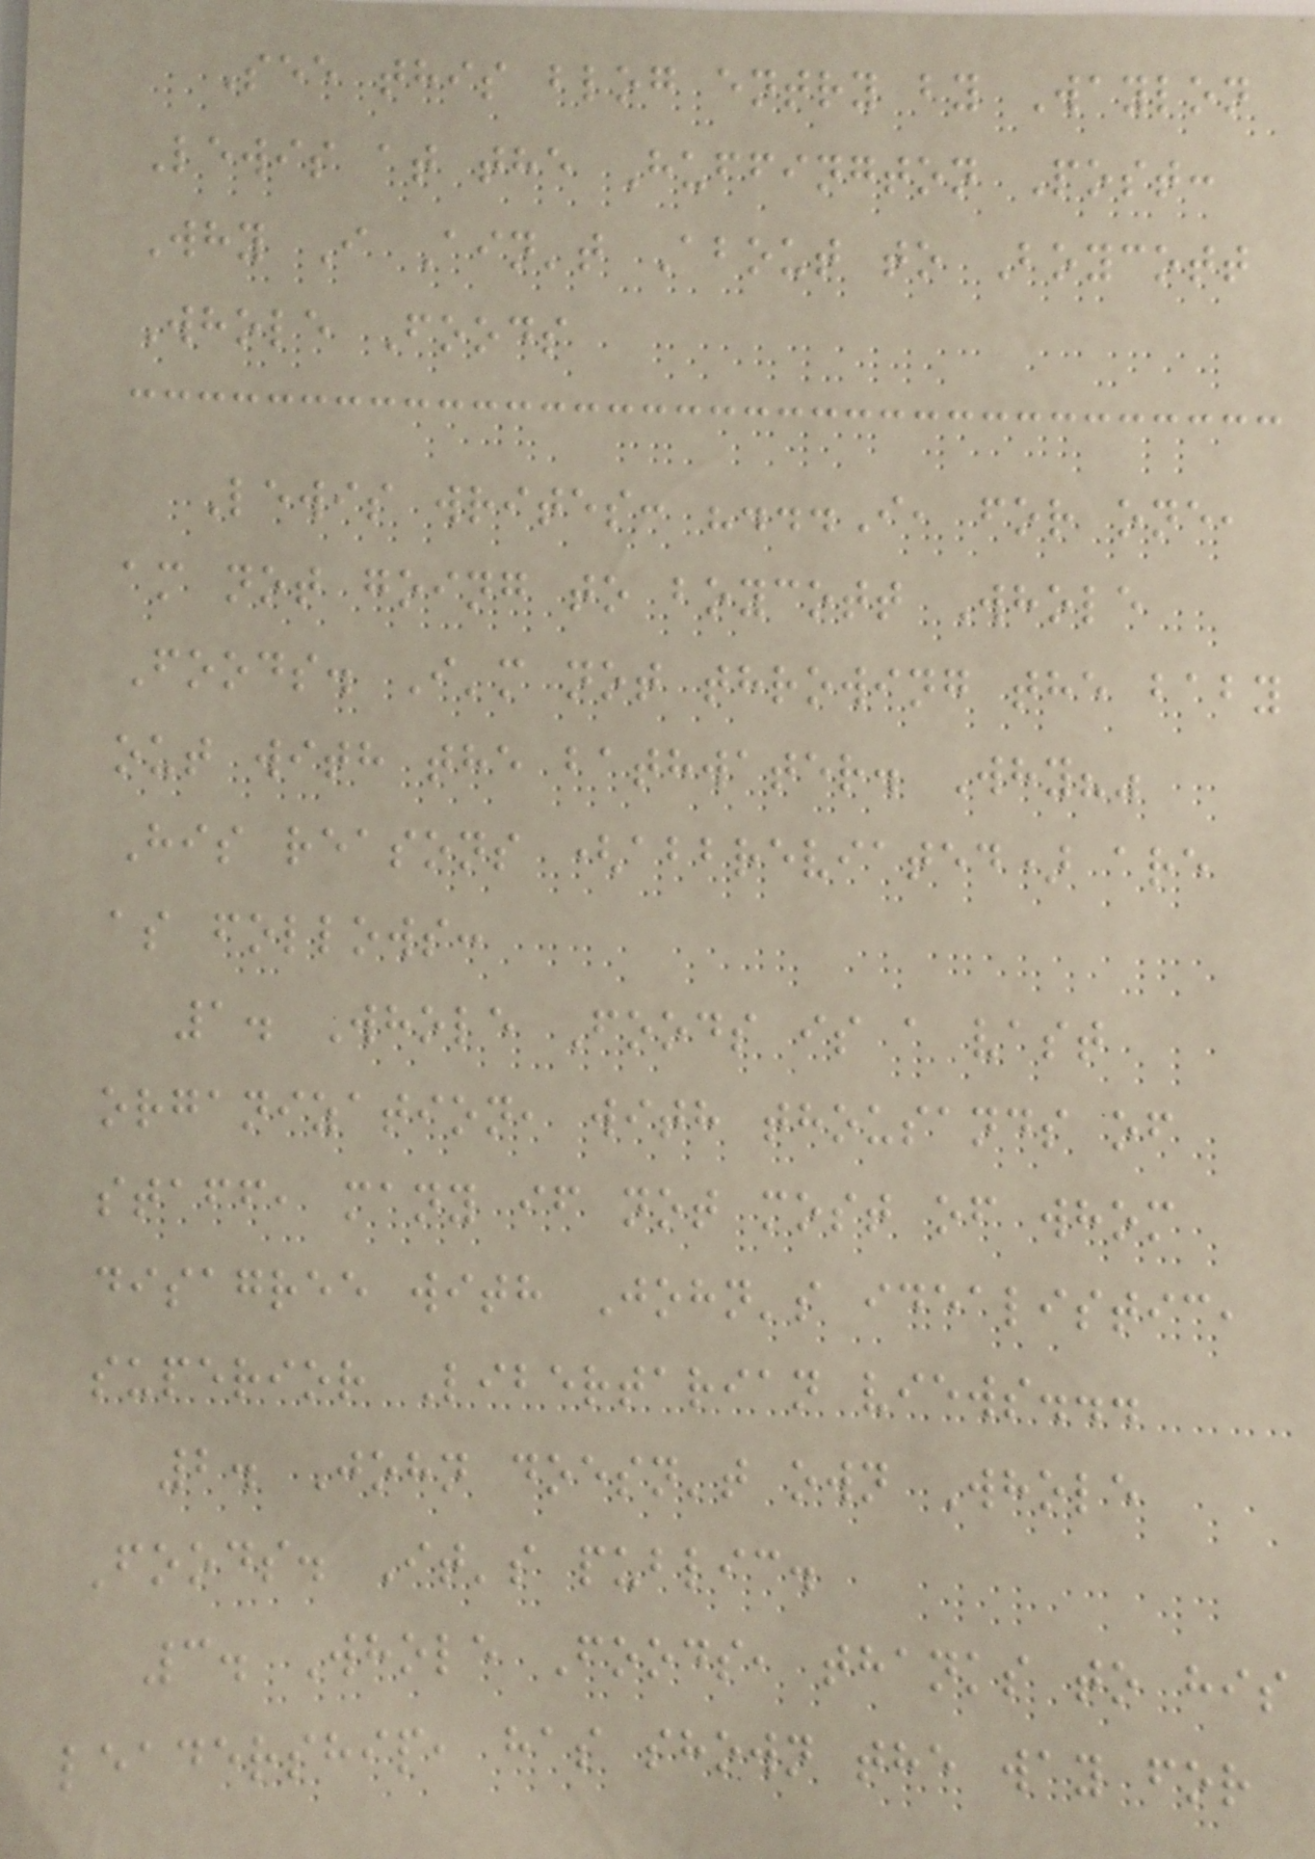See this blog entry by Waylon
Lewis at the Huffington Post:
Why I Ain't About to Boycott
Whole Foods
Lewis writes: "...I, for one,
am not going to boycott Whole
Foods. I'm not throwing the baby
out with the bathwater. Why?"
His reasons (abbreviated) are
as follows:
1. Whole Foods is a vast
organization, with thousands of
staff, many if not most of whom
disagree with John's idealistic,
superior Libertarian views...
2. John doesn't own Whole
Foods. It's public.
3. Whole Foods, thanks to his
leadership, has shown the way for
